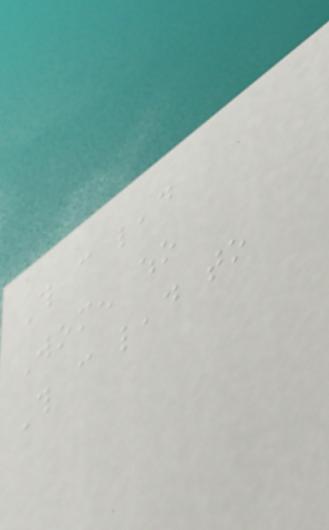This can lead
Women who
This can lead to
